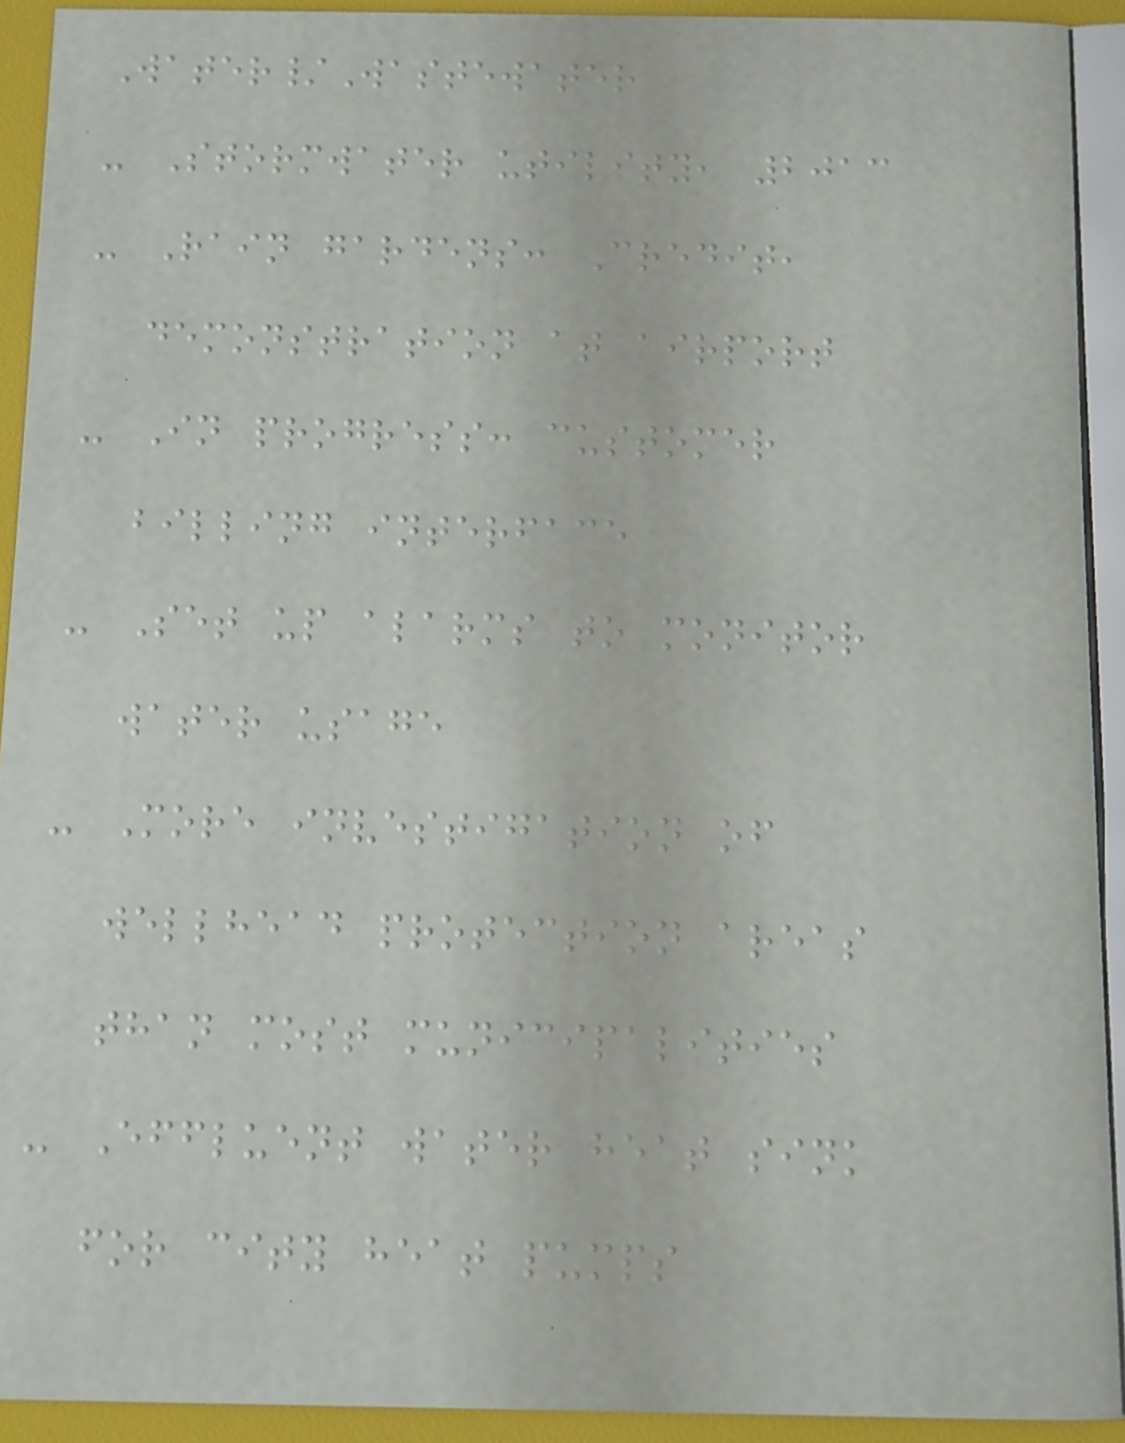Water/Wastewater
- Stormwater utility, 2013
- Rain gardens: Credit,
demonstration at airport
- In progress: customer
billing interface
- Set up alarms to monitor
water usage
- More investigation of
wellhead protection areas
than most municipalities
- Effluent water heat sink
for city heat pumps
